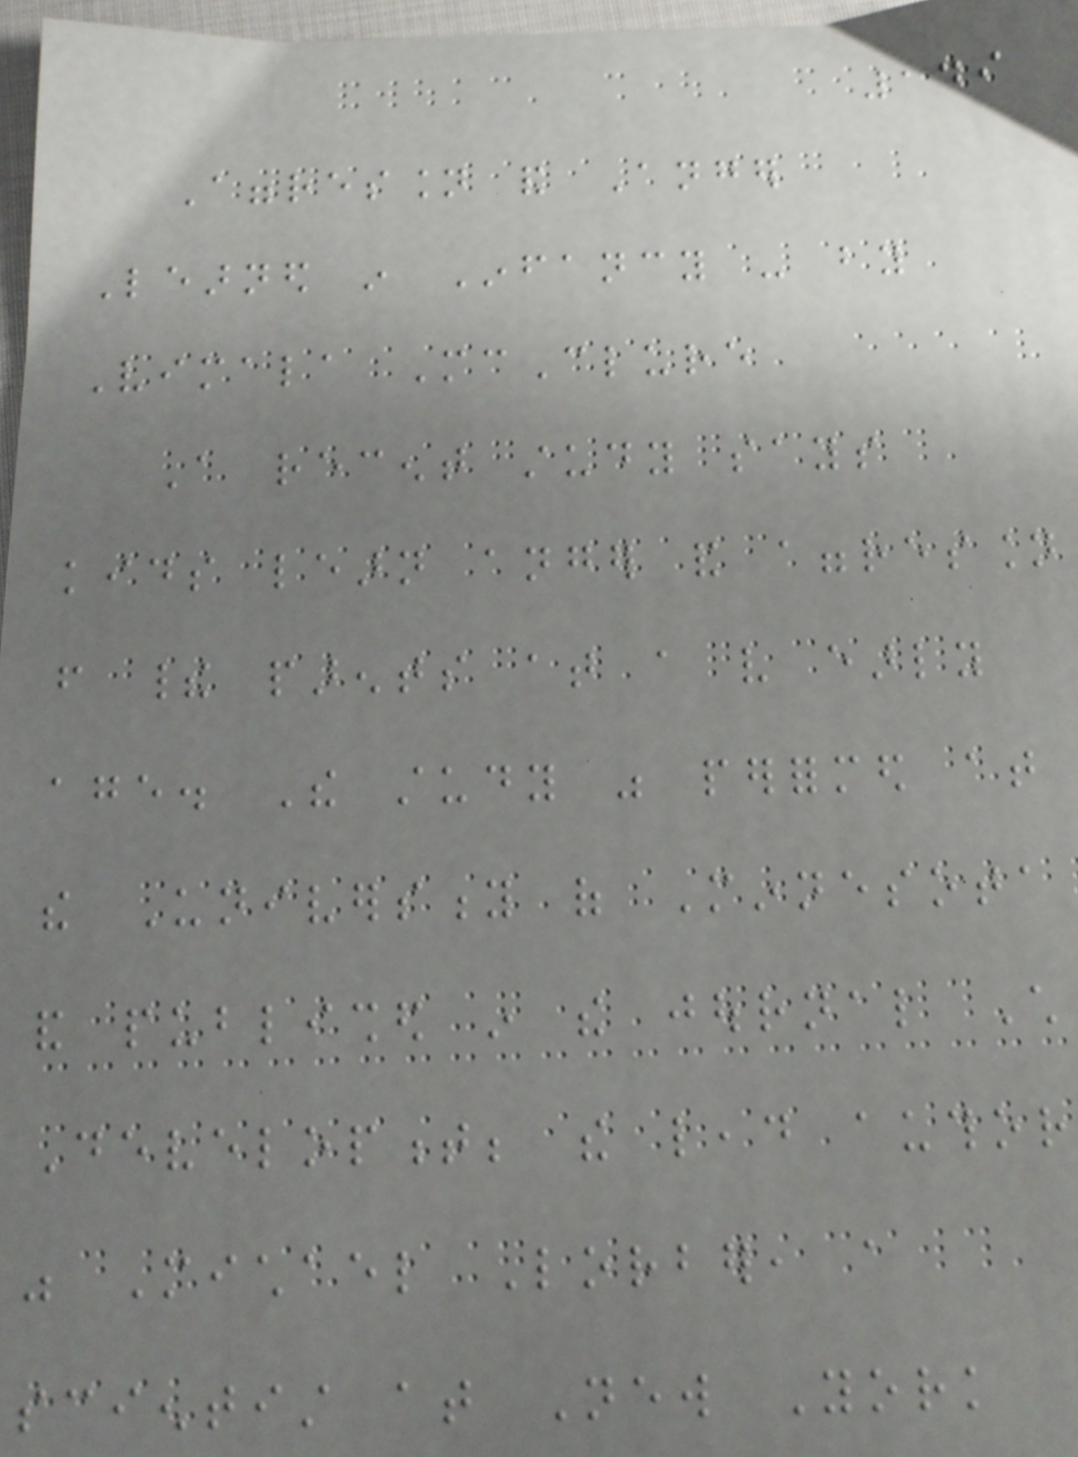149
Aggression and Anger
Learned in Infancy - by
Vimala McClure
A recent study says
kids learn anger and aggression
from their parents at a very early
age. The study was performed at
the University of Minnesota
and published in the journal Child
Development; the lead author
was Michael Lorber, a
scientist at New York
